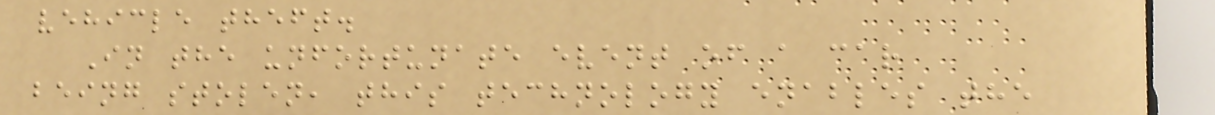vehicle theft.
In the unfortunate event of a car
being stolen, this technology enables the
